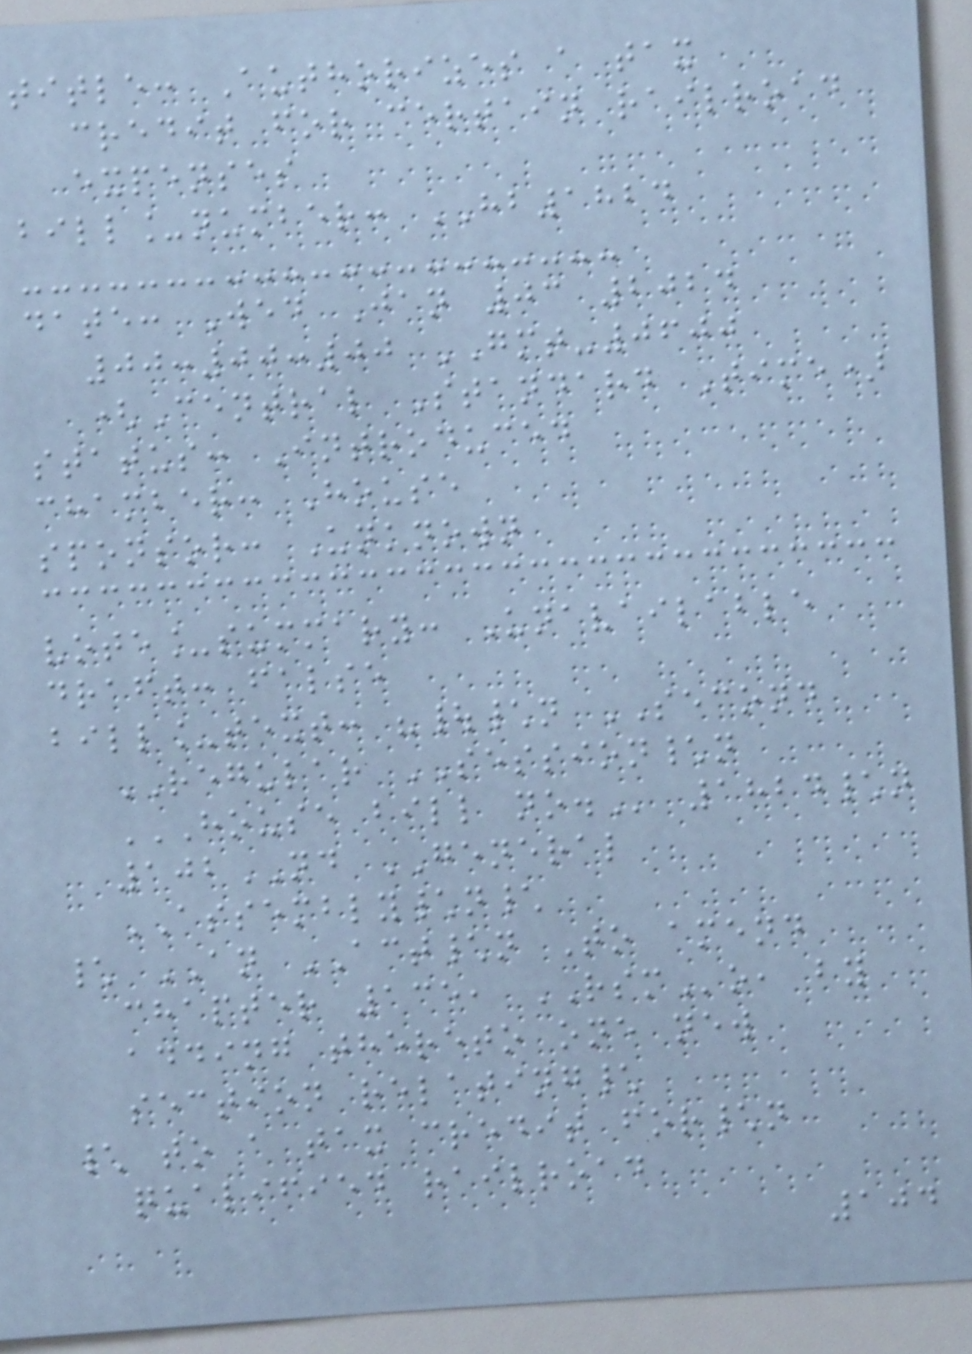title: Authorizes a tax
credit for certain railroad
expenses
bill_number: HB1824
date: Wed Jan 03 2024
00:00:00 GMT-0600
(Central Standard Time)
status: Introduced
chamber: House
sponsor: Unknown
vote_summary: Unavailable
draft: false
bill_text: "|\n SECOND
REGULAR SESSION\n
HOUSE BILL NO. 1824\n
102ND GENERAL
ASSEMBLY\n\
\ AN ACT\n To amend
chapter 135, RSMo, by
adding thereto one new
section relating\
\ to a tax credit for\n
qualified railroad
104
